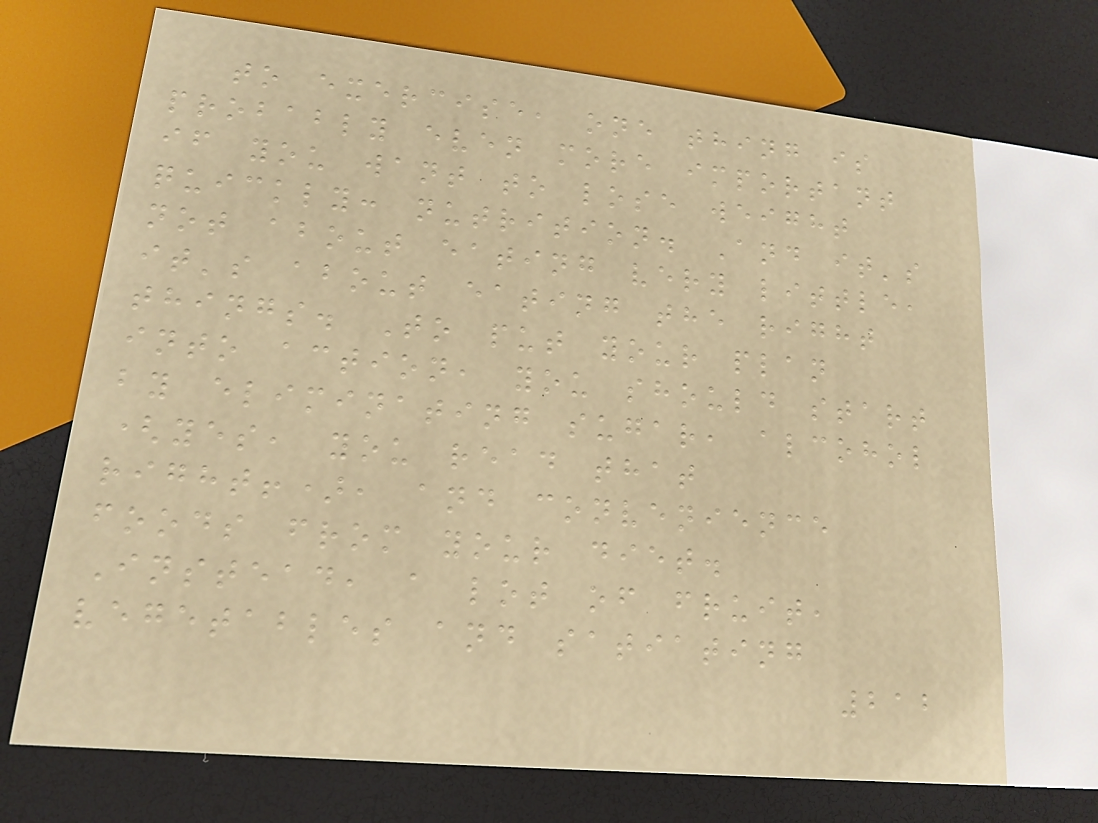to exercise, one thing is
probably even more important
if you want to lose weight
quickly: nutrition. And it's
not about eating very little,
it's about eating the right
things. To put your plan
into action, you should start
by eliminating sugar, alcohol
(yes, you read that
right!), and convenience
foods from your diet.
Instead, a lot of fruit,
vegetables and satiating
212
